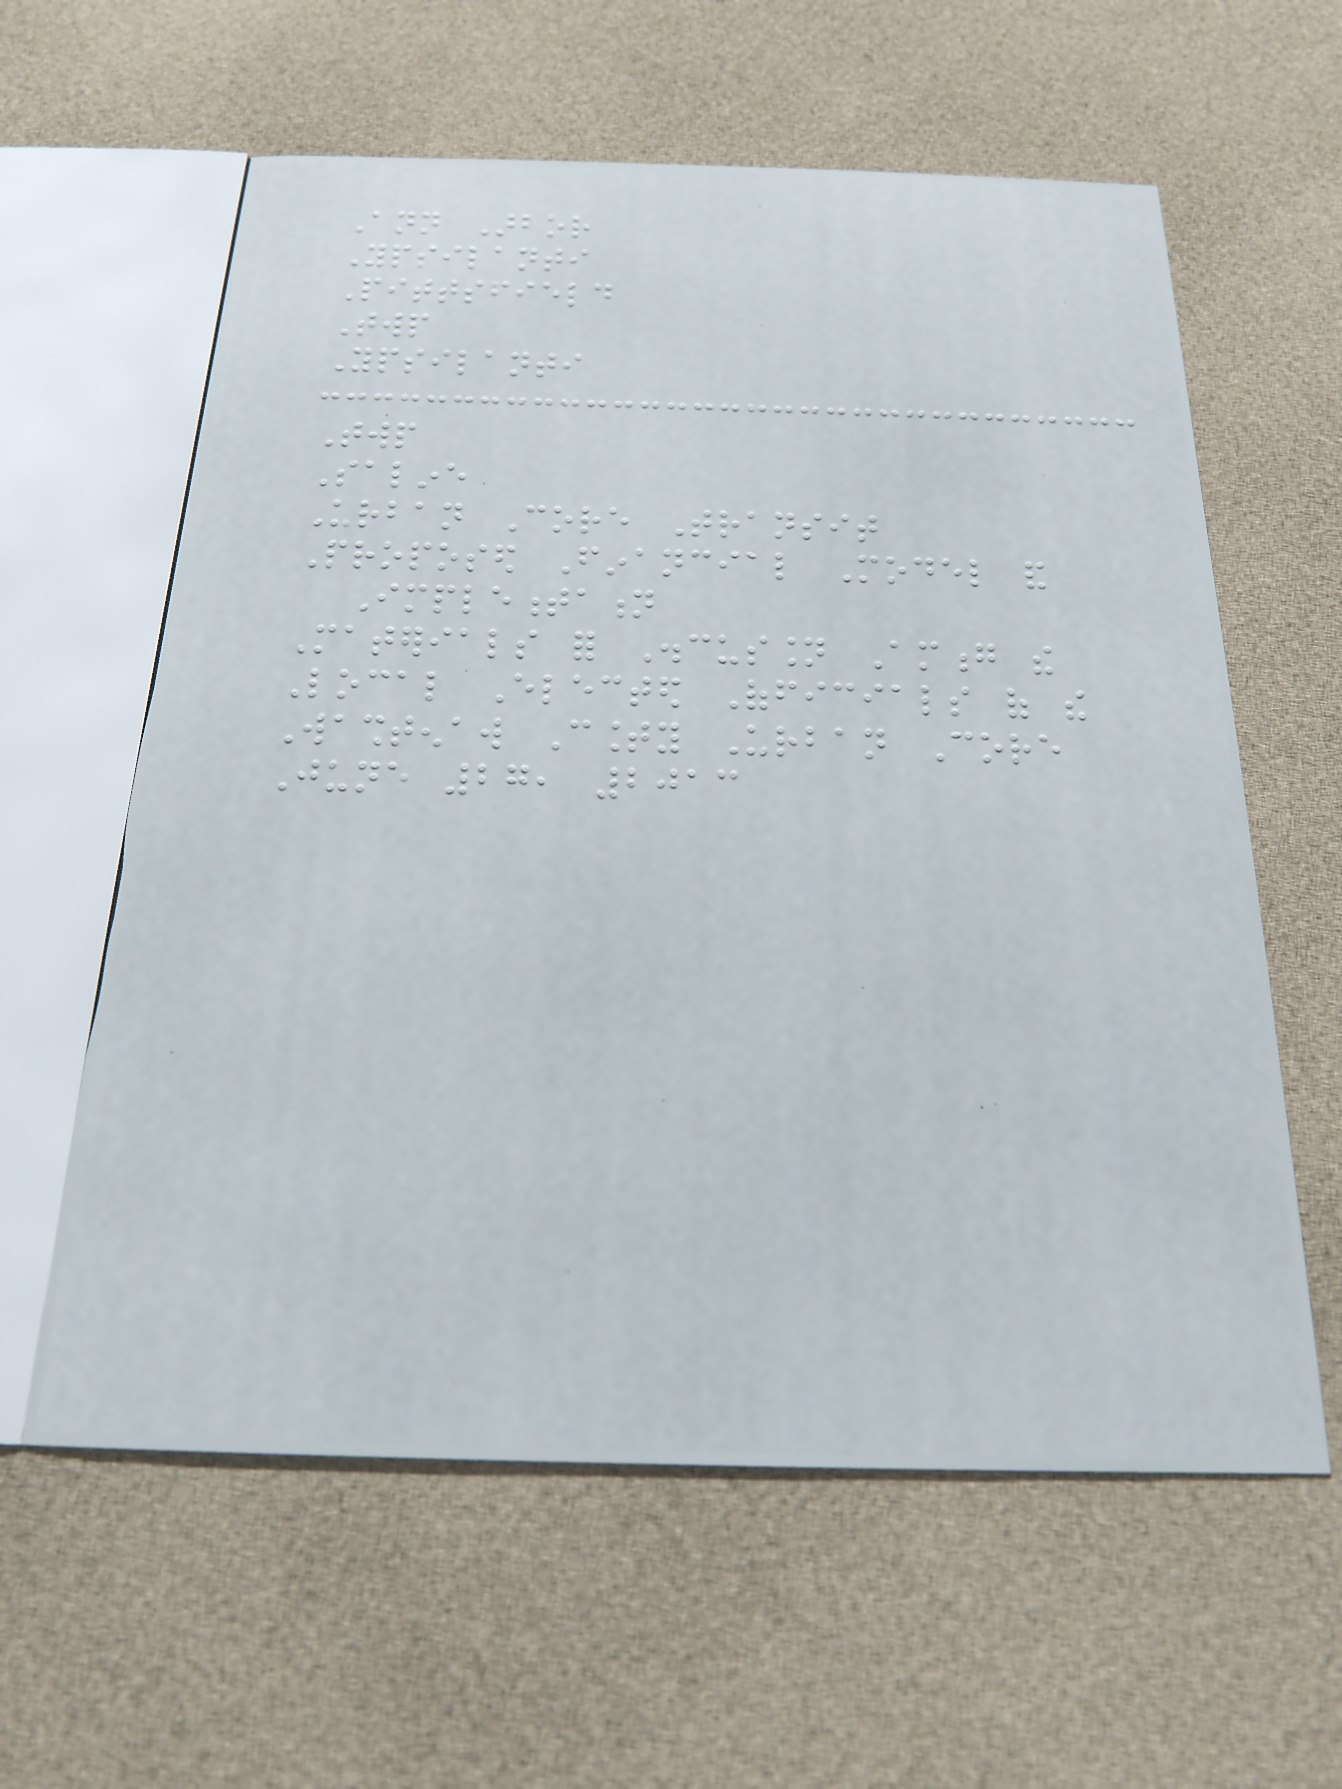Ann Arbor
Ypsilanti
Pittsfield
Twp
Ypsilanti
Twp
Saline
Urban Core Transit
Proposed Financial Model and
Implementation
Materials for Discussion Among the
Local Elected Officials of the
Washtenaw County Urban Core
June 27, 2013
